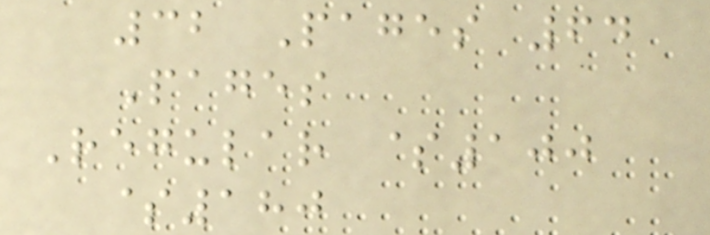32 Pages 64
Pages
Regular $100
$180
